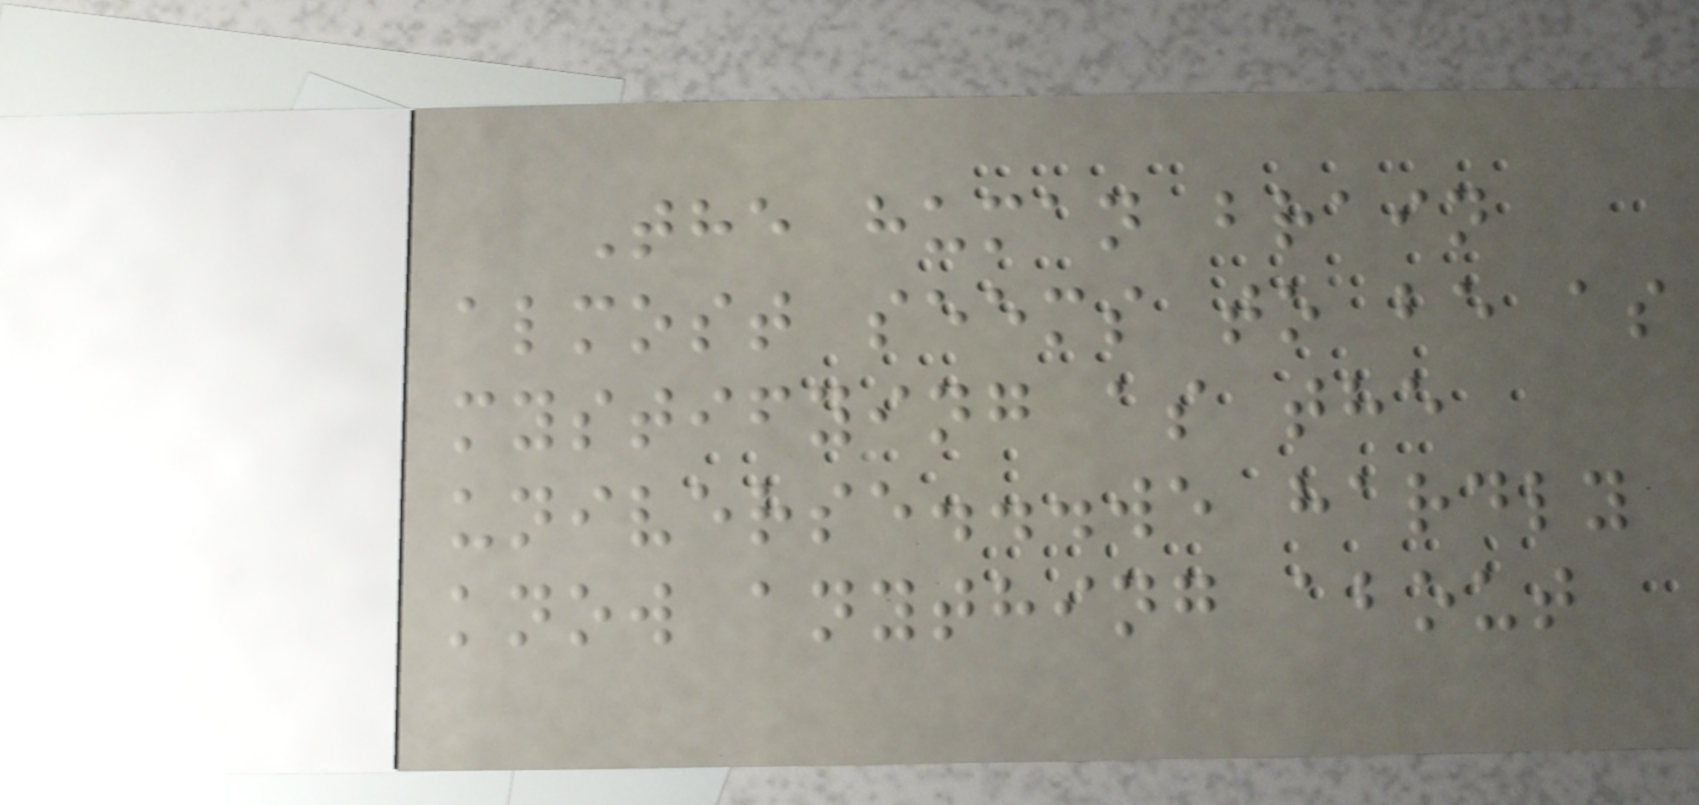The human brain
almost seems to be as
mystifying as the
universe...we hardly
know anything about
